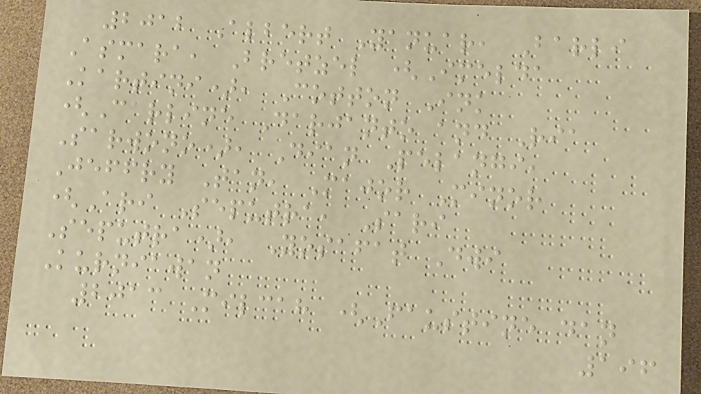2012 Albert Yanuar, Barli
Asmara, Bretzel (Imelda
Kartini), Cotton Ink
(Carline Darjanto and Ria
Sarwono), Dian Pelangi,
Jeffry Tan, Major Minor
(Ari Seputra, Sari
Seputra), Yosafat Dwi
Kurniawan
2013 Milcah (Faustine dan
196
